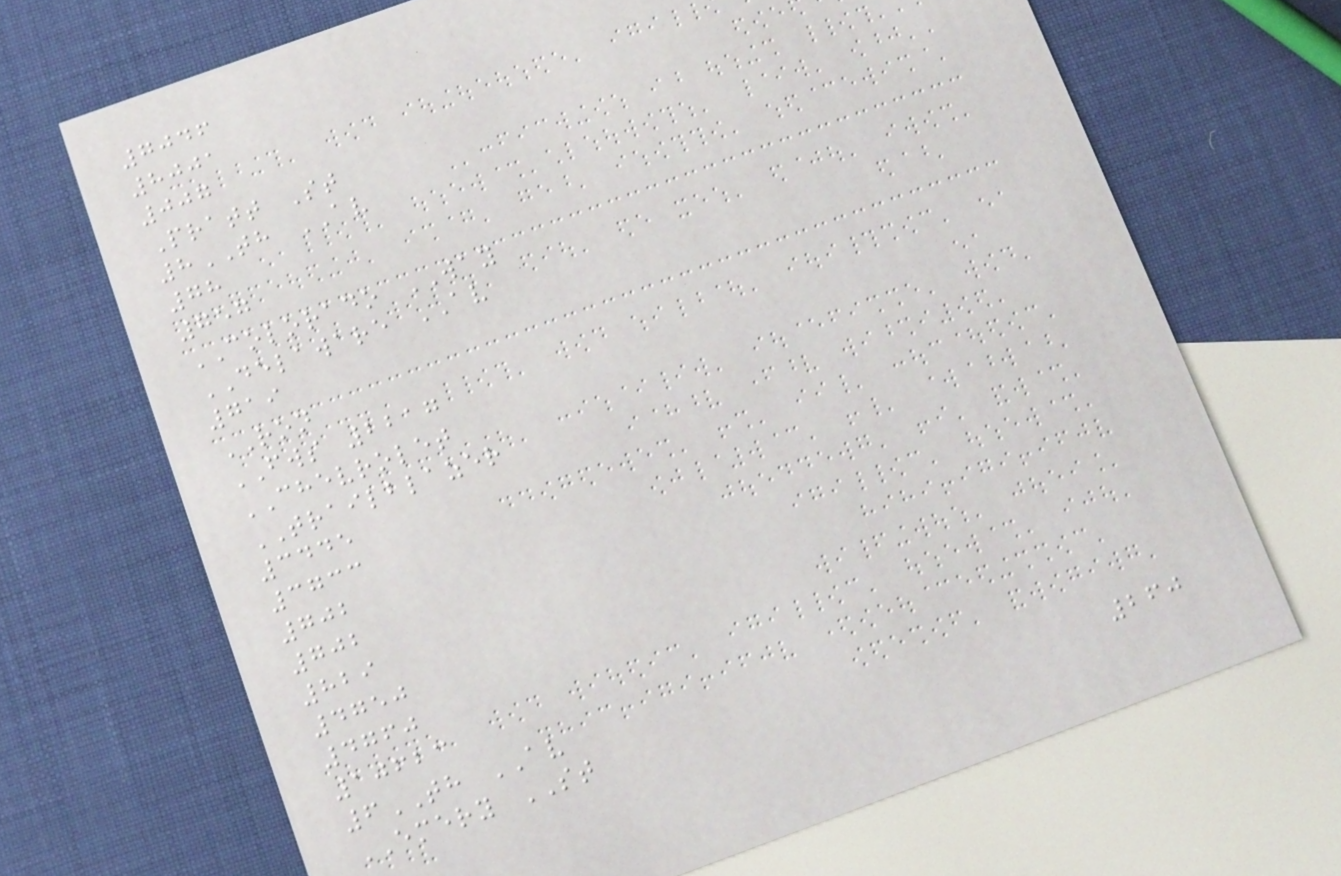7046
8001
007
Pratt St
8TH AV
78
757
COLORADO WAY
DELAWARE AV
719
RON
FWS 2217
CHEVROLET
TRAILBLAZER
3445
3733
702
702
829
4750
4760
10623
6TH AV
EMERY ST
260
